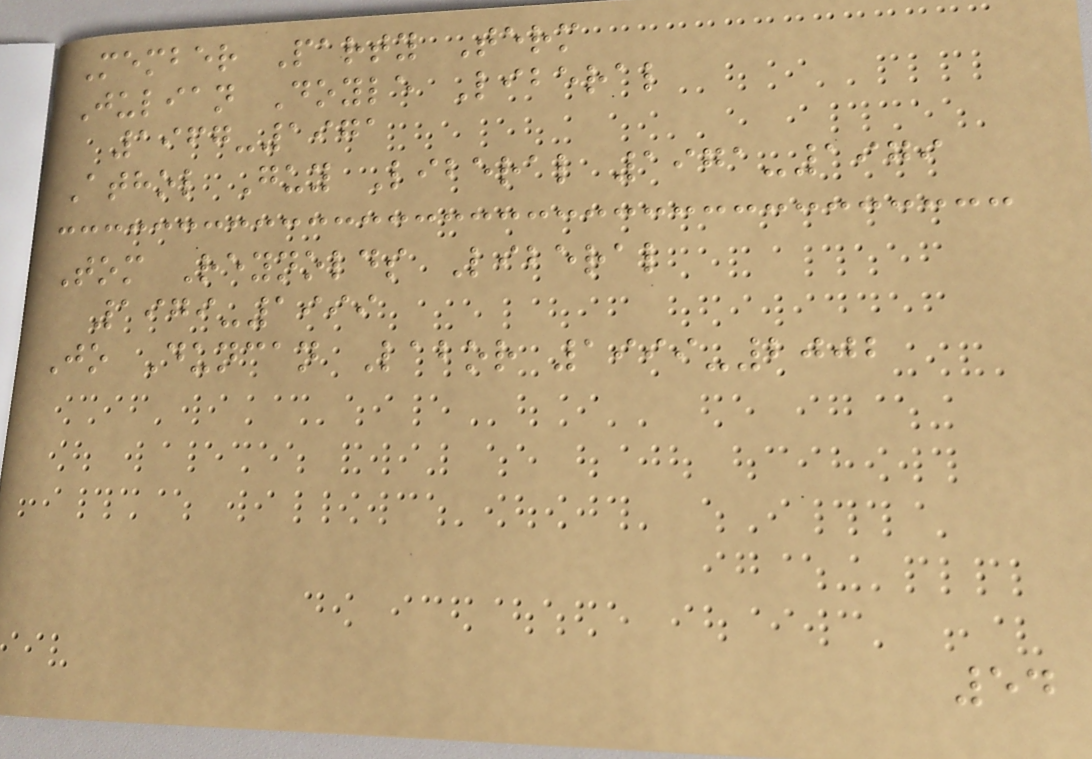Member Party Term
Julian Doyle Liberal
1967-1971
Athol Guy Liberal 1971-1979
Tom Reynolds Liberal
1979-1999
Jo Duncan Labor 1999-2002
54
